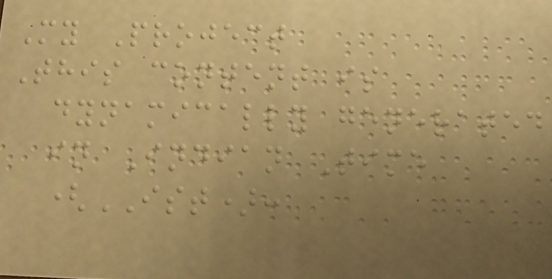My Project
This content is
dynamically generated
in Indian Time
(IST):
